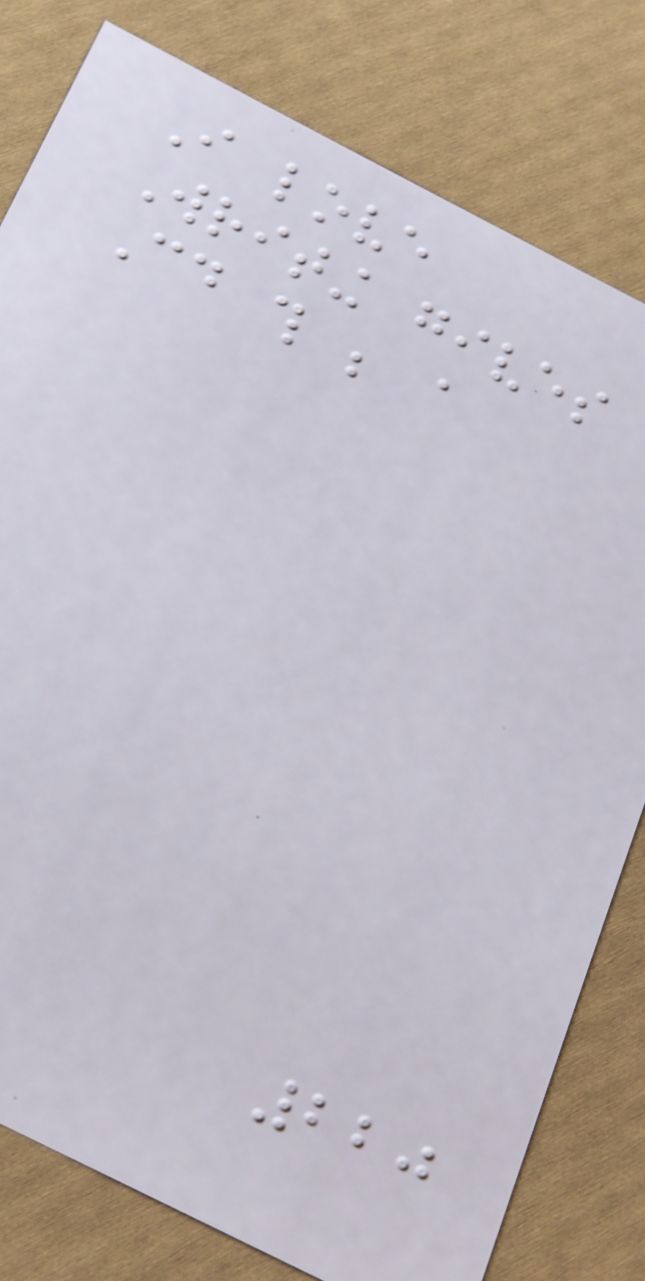I love
Writing gives
Could this be a
220
